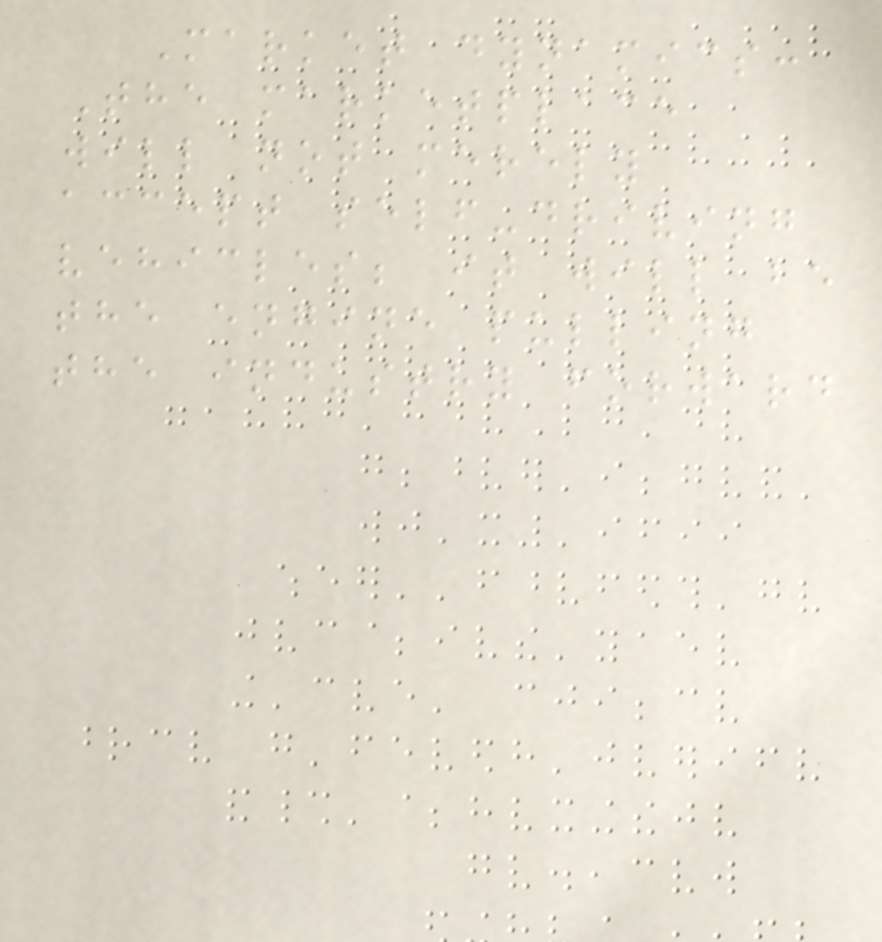Market dynamics:
The marketplace
will not merely
accept self-driving
vehicles; it will be
the engine pulling
the industry forward
